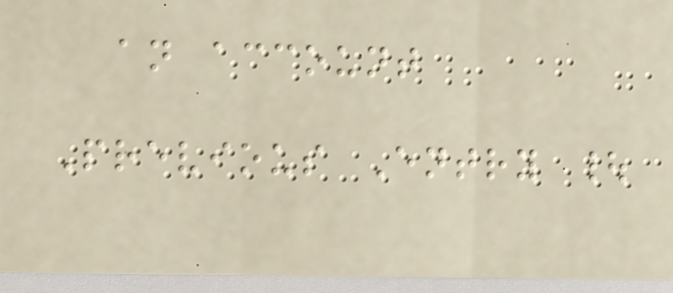an account
Previous Entry |
